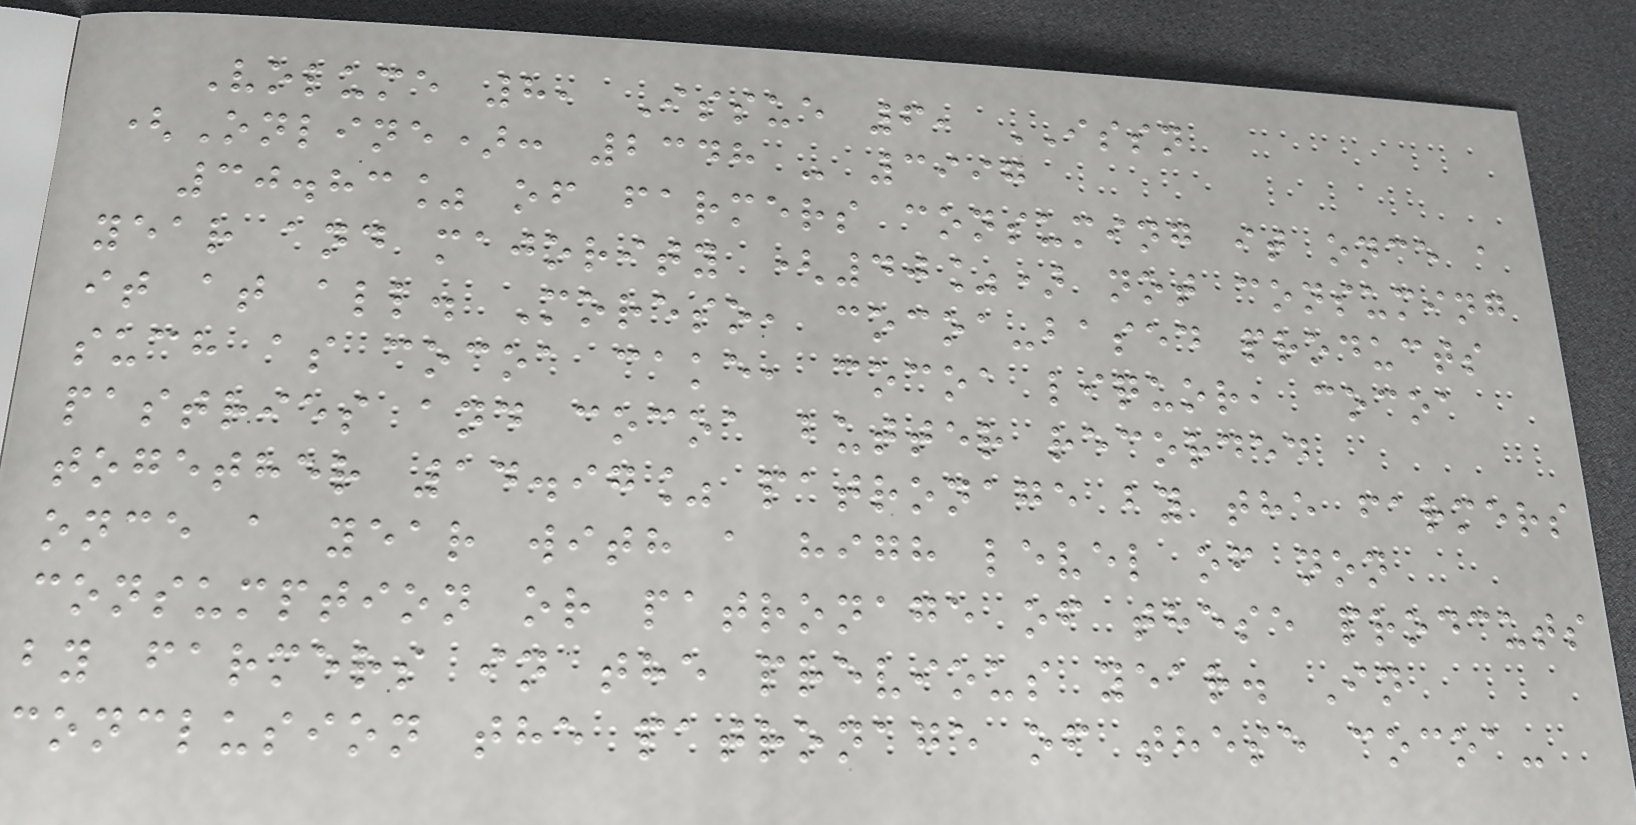Volume 8, Issue 6, ISSN
(Online): 2348 - 3997
30.83% of farmers consuming it once a
year and majority (40%) not consuming
it at all. Moreso, cocoa-based products
such as cocoa cake, cocoa liquor, cocoa
pastries and cocoa butter recorded
together 14.97% patronage by the farmers
once a year with a high level of non
consumption or patronage of these prodcuts
by farmers in the previous year. In
conclusion the patronage of these cocoa-
